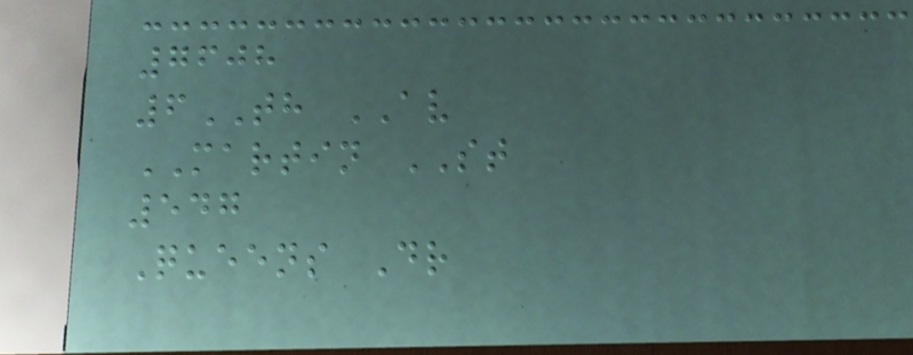7608
6TH AV
MARTIN ST
547
Queens Dr
